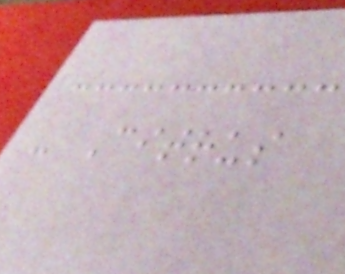- Citrus
